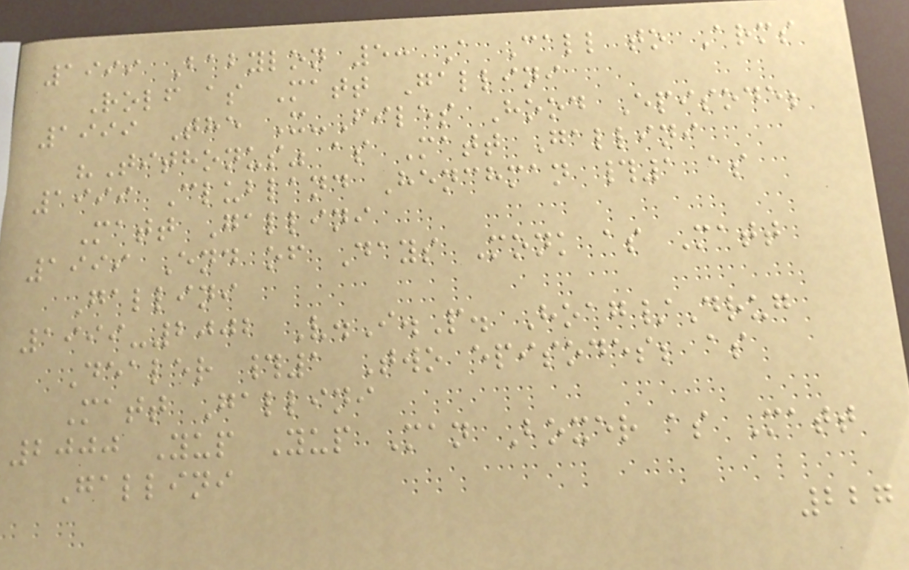1999 Babylon 5: A Call to Arms
Rolf as Matt Gallini
1999 The X-Files Hood Episode;
"Tithonus" as Matt Gallini
1999 Clubland Henchman #1 as
Matt Gallini
1999 End of Days Monk as Matt
Gallini
1999-2002 V.I.P. Hoag/Drug
Dealer #1 Two episodes; as
Matt Gallini
2000 Yup Yup Man Boxer as Matt
Gallini
227
